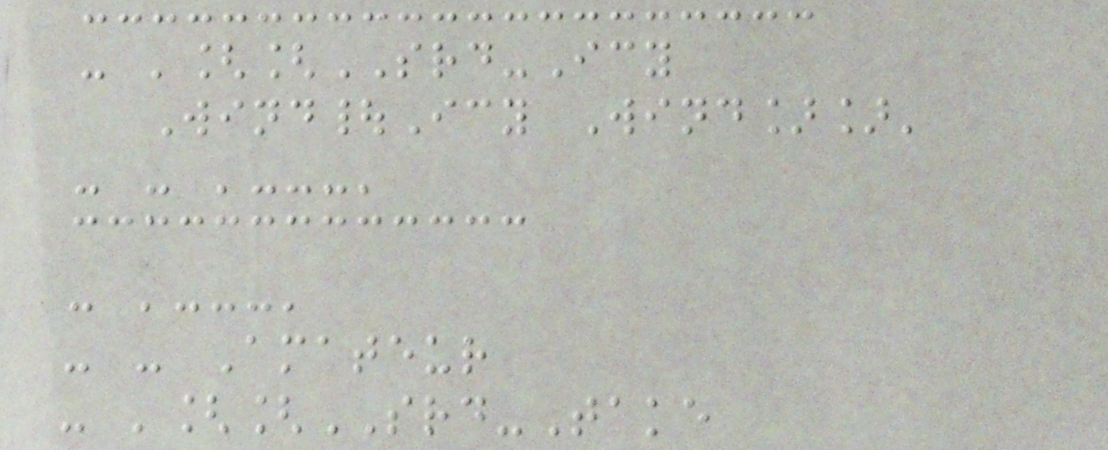- '[[SRD-Icy
Wind|Icy Wind]]'
- - '---'
- '---'
- - Amateur
- '[[SRD-Take
